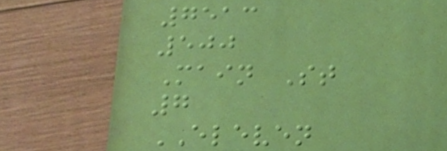7513
500
Main St
7
ELEVEN
